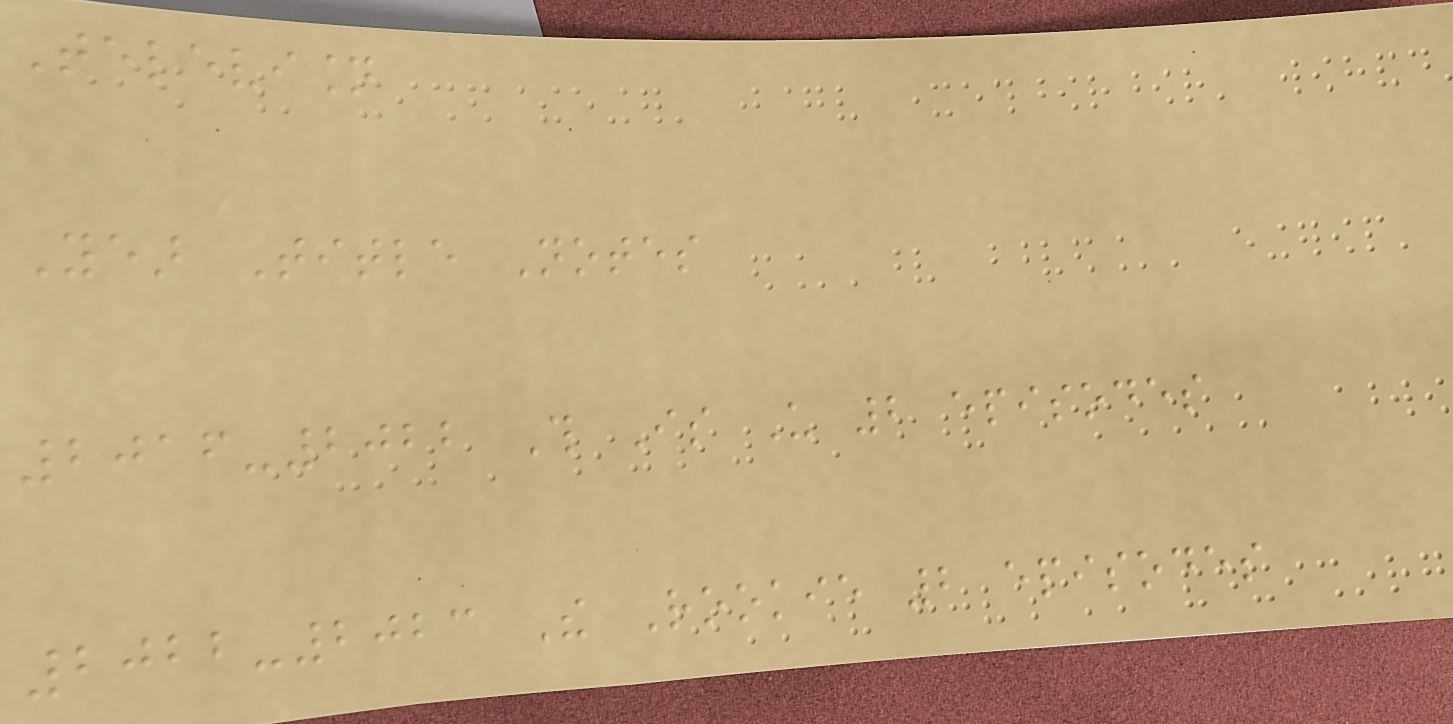Television
Year Title Notes
2016-2022 This Is Us 2 episodes
2022-2023 The Rookie 2 episodes
